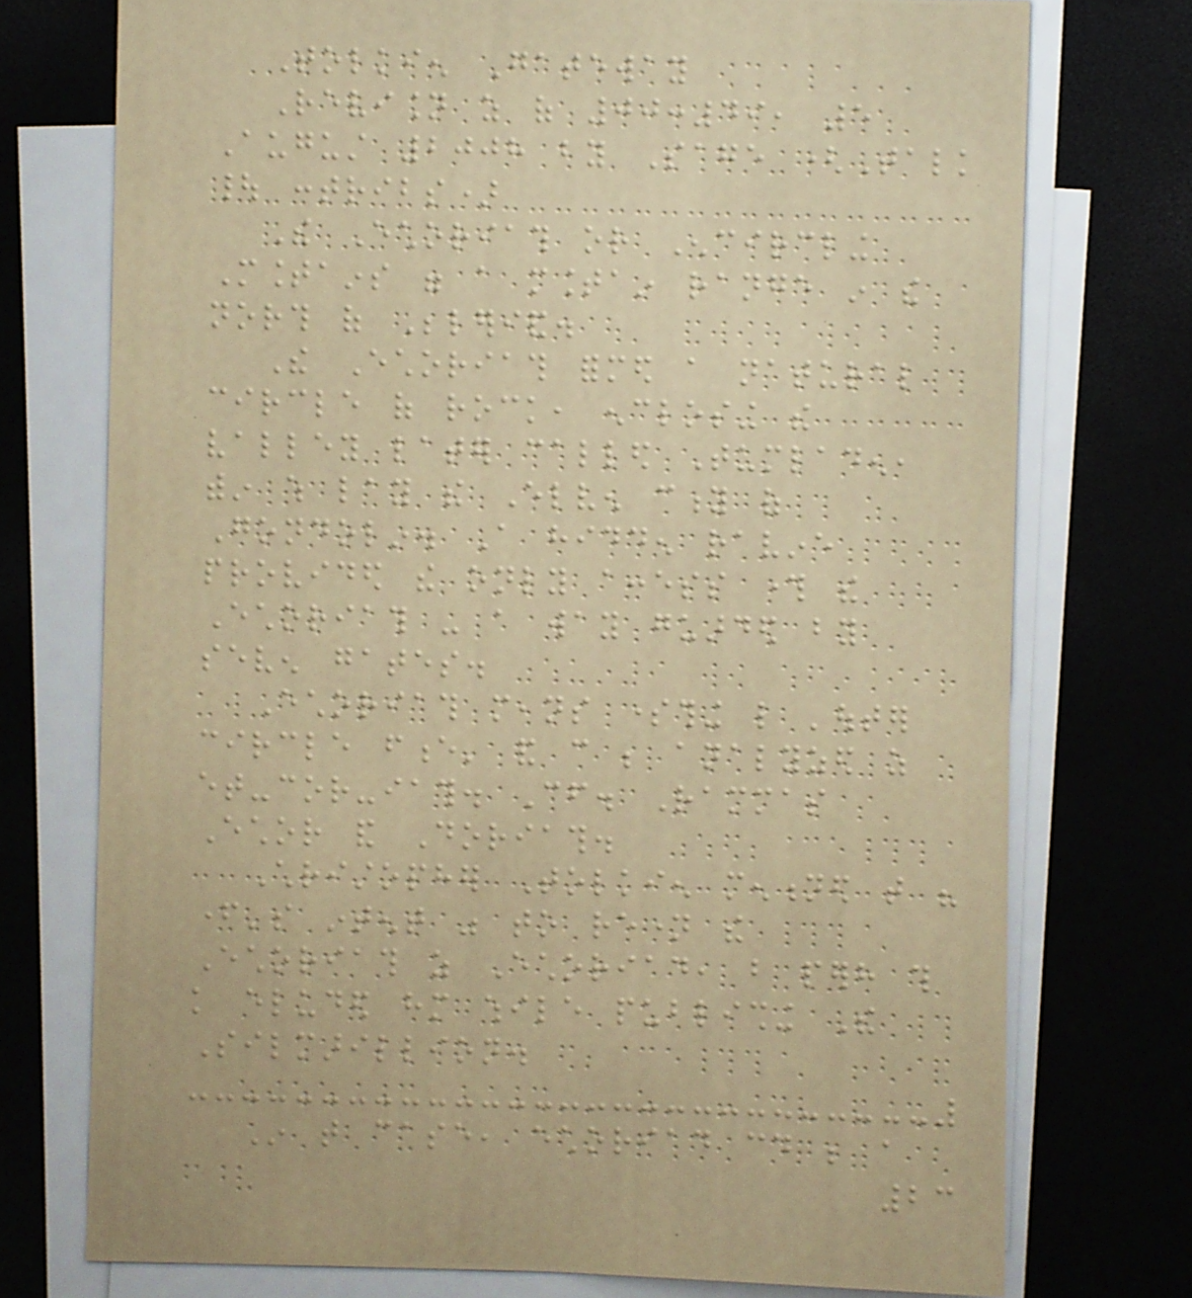Tolkien Gateway
Revision as of 00:49, 5
August 2008 by Sage (Talk
| contribs)
The Echoriath or Encircling
Mountains were a mountain range in the
north of Beleriand.
The Echoriath formed a natural
circle of rock, enclosing the
valley later called Tumladen,
within which lay the Elven city of
Gondolin. A hidden ravine
provided the only access through the
Echoriath - a way guarded by
seven gates.
Echoriath means something like 'outer
circle fence' and can be analyzed as
et-cor-iath. Cf. Rammas
Echor and Doriath.
Christopher Tolkien mentioned that his
father's intent was to rename the
Echoriath as Echoriad, but perhaps this
knowledge eluded him while publishing The
Silmarillion.
In that case, echoriad could be a
23
